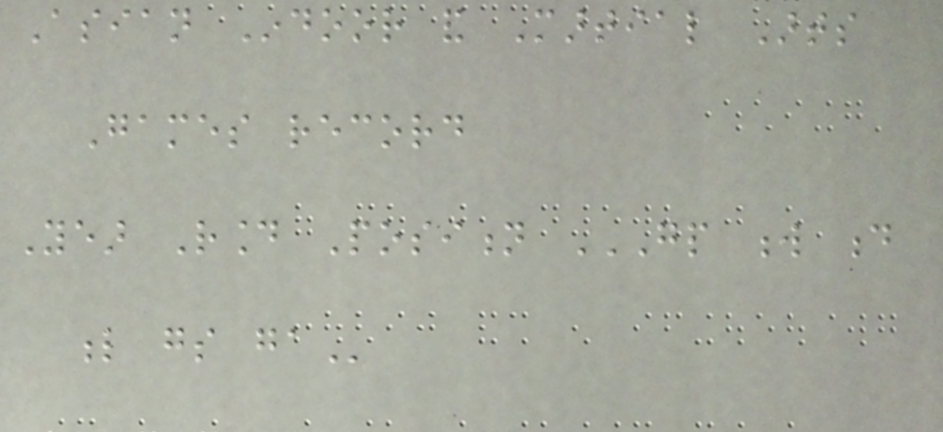Asian Indoor and Martial Arts
Games record
Year Round Position GP W D
L GS GA
